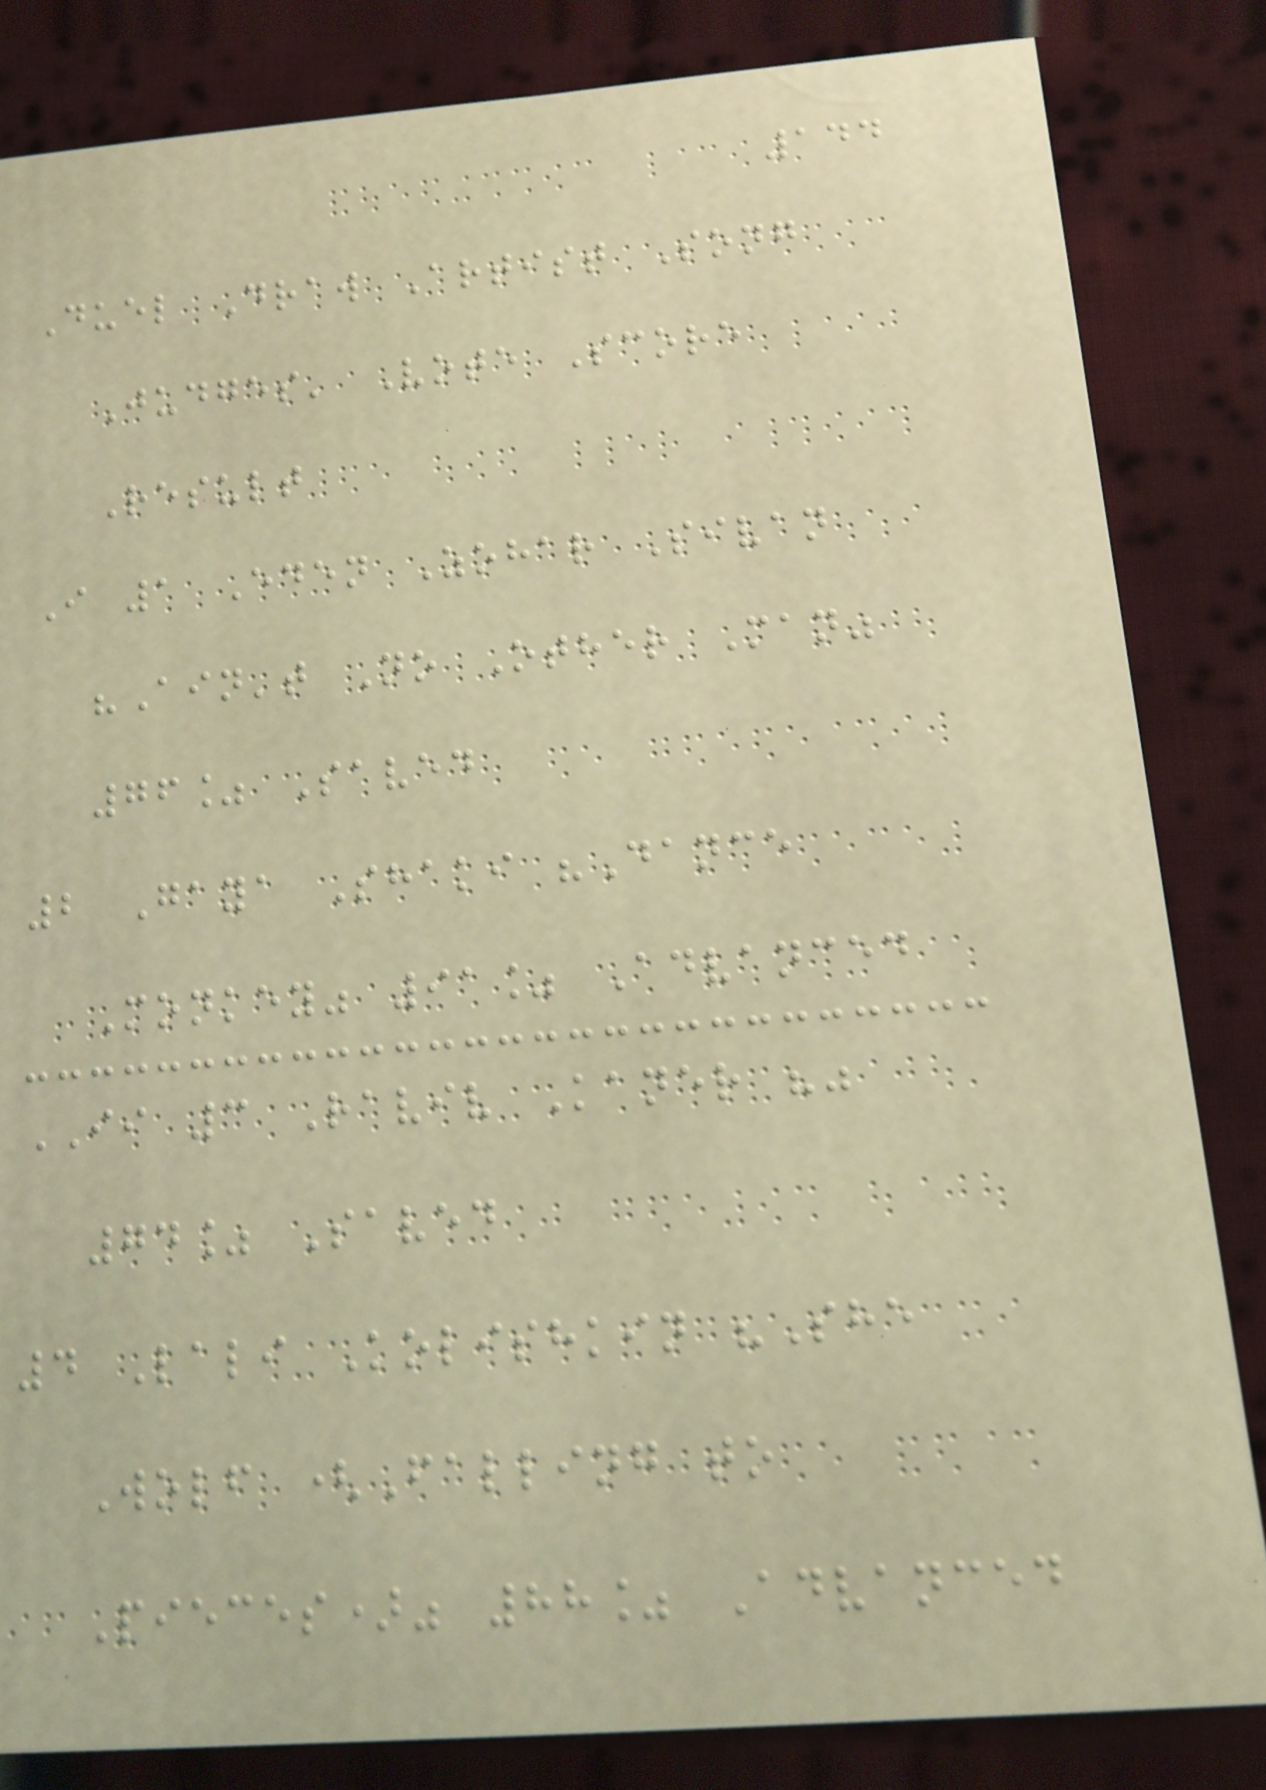144
Duel Draw Artist Song
Judges' Vote Score
Result
I 1 Eden Zohar Sivan
"Ain't No Other Man"
76% Saved
2 Gaya Shaki "Dance
Monkey" 91% Advanced
II 3 Raviv Kaner ""
74% Saved
4 Lali Kolishkin "She
Wolf (Falling to
Pieces)" 88% Advanced
